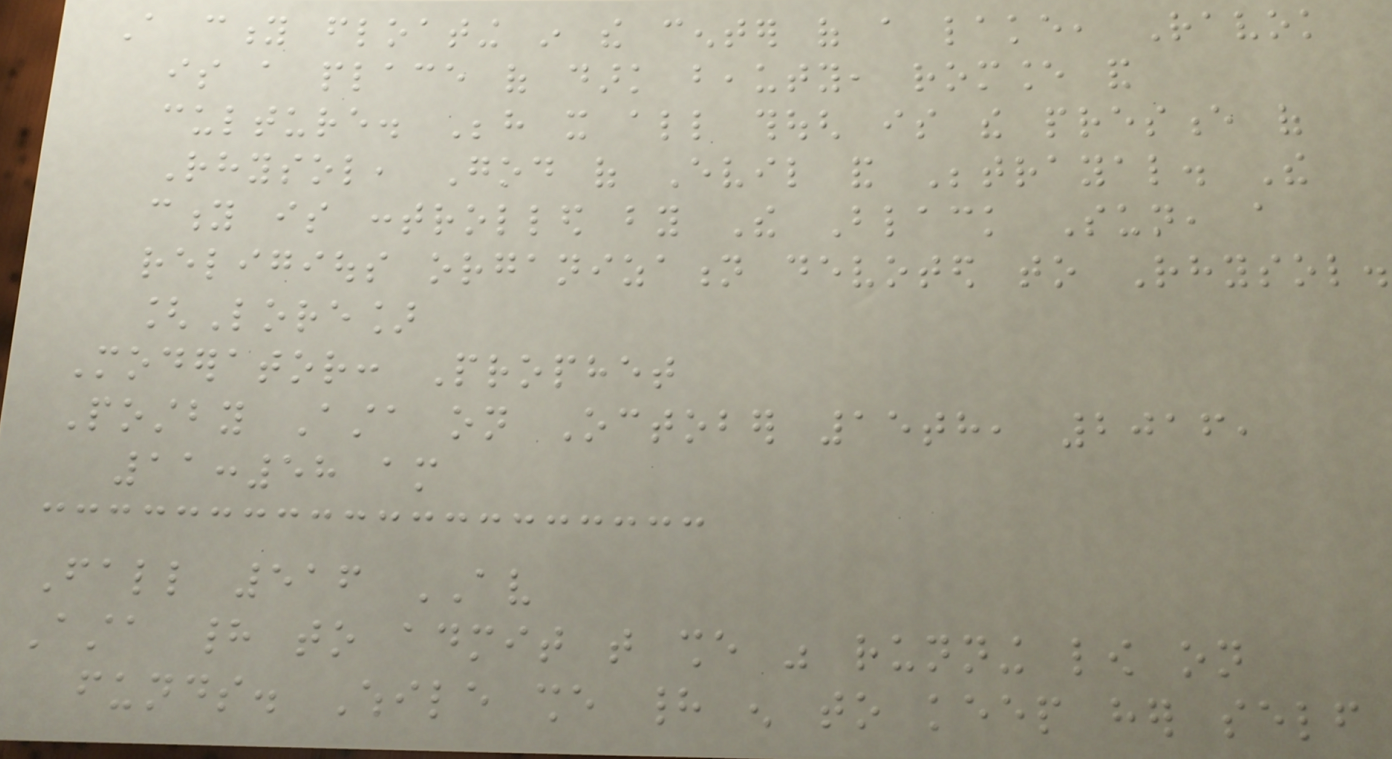A city floating in the center of a lake, Ravok
is a place of dark beauty, romance and
culture. Behind it all though is the presence of
Rhysol, God of Evil and Betrayal. The
city is controlled by The Black Sun, a
religious organization devoted to Rhysol.
[Lore]
Moderator: Prophet
Postby Asta on October 15th, 2016,
11:58 am
Fall 516 AV
Asta had to admit that she was running low on
funds. While she had enough to keep her self
